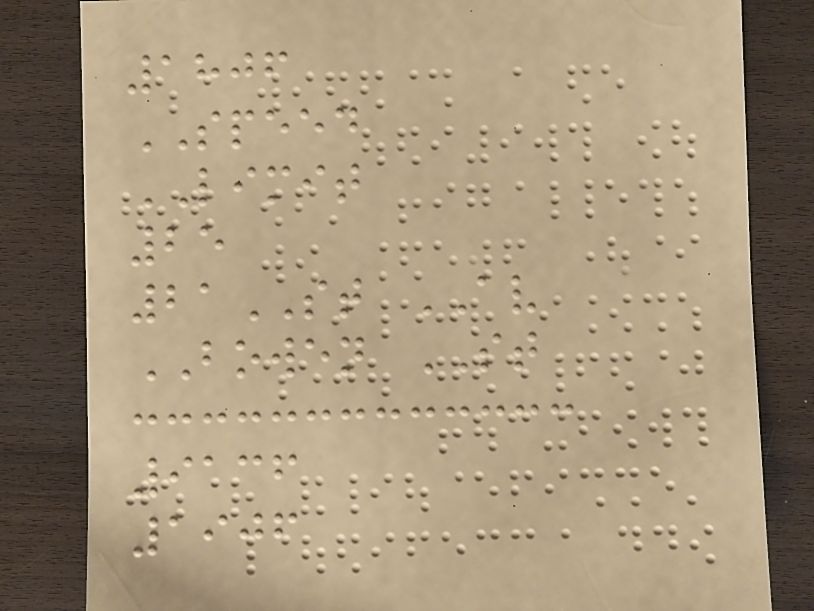1806
SPEED
LIMIT
25
21ST AV
BOWEN ST
9136
1906
